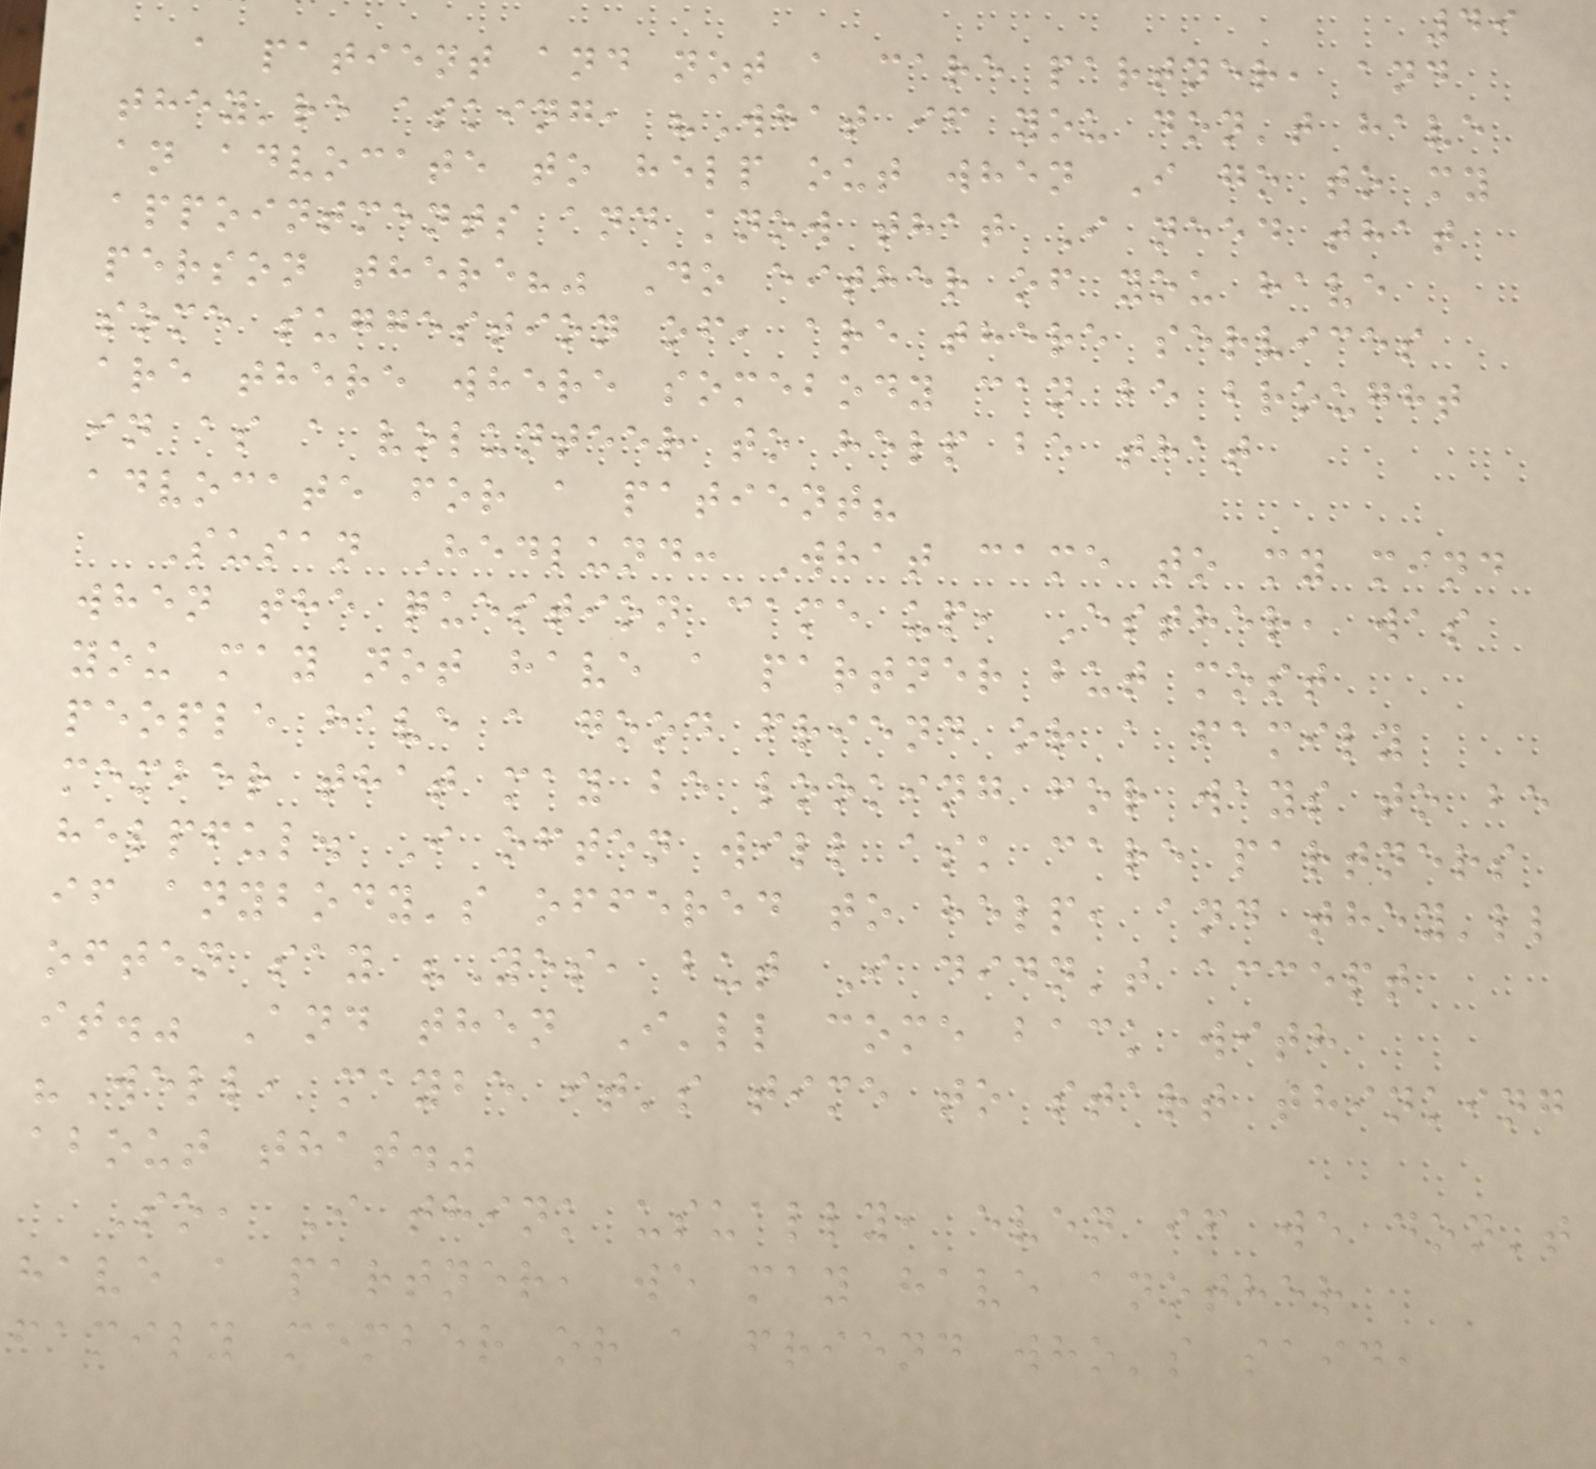49
a patient and not a care partner, and
they're asking, "What if you don't have
an advocate to help out when I go to my
appointments and know that I need that
person there?" Do either of you have
some suggestion of, are there services
are there where somebody can be brought
in as a volunteer to help be that
advocate for a patient?
Susan Hedlund: What came to my mind
when the question came up, Esther, was
you may not have a partner but most
people have a good friend or a family
member that may be looking for ways to be
helpful. I often will ask care partners
if anybody's offered to help, and they'll
often say "Yes, but I didn't accept
it." And then I'll come back with
"Well, maybe it's time to start thinking
about that."
So, I think usually, even if we don't
have a partner, we may have another
family member or a friend who's said,
